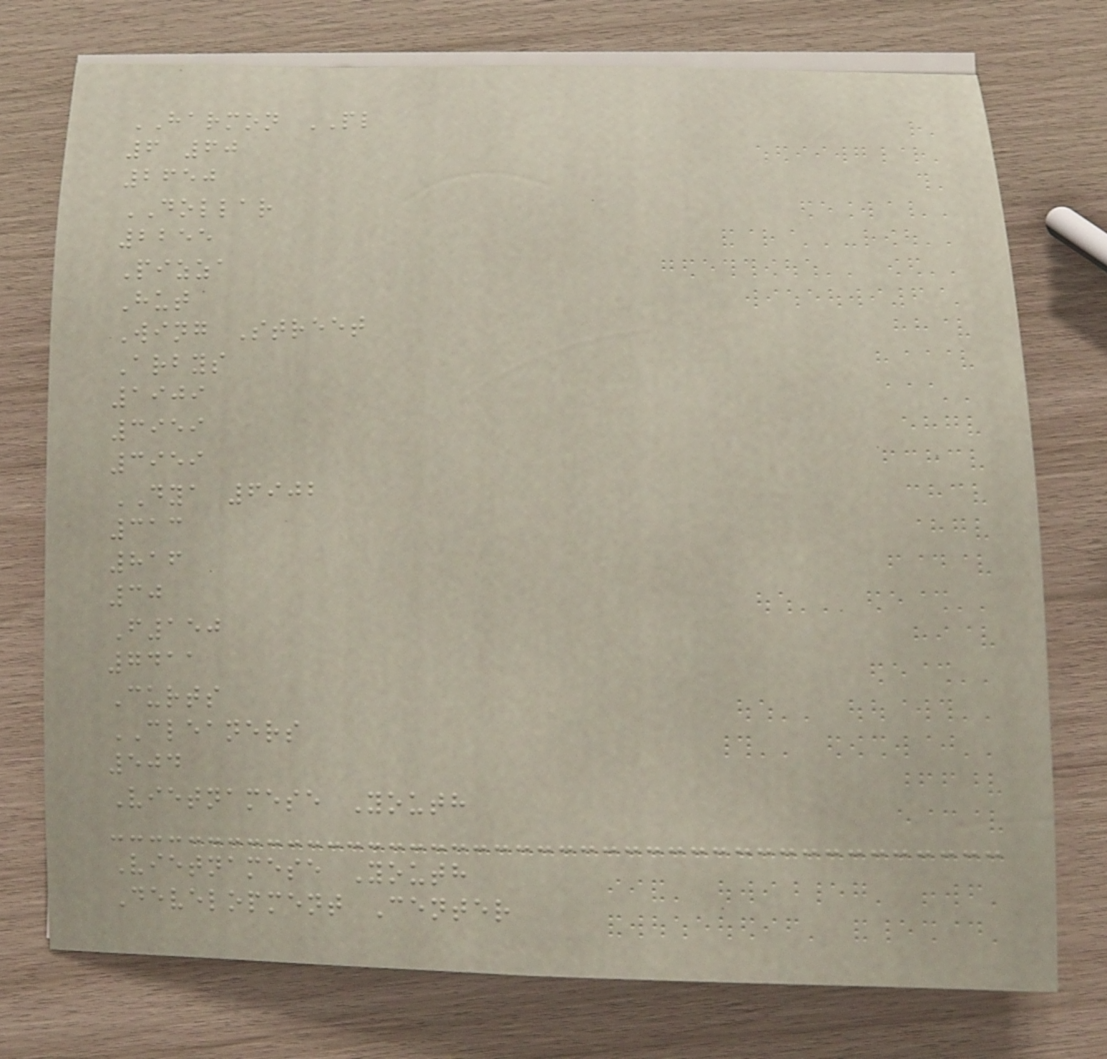HARMON PL
6 60
2650
DOLLAR
2255
Pizza
Hut
Wing Street
Arbys
1909
3959
3959
DYA 6902
313
816
30
F150
7411
Curts
CLEANERS
504
Vietnamese Youth
Vietnamese Youth
Development Center
